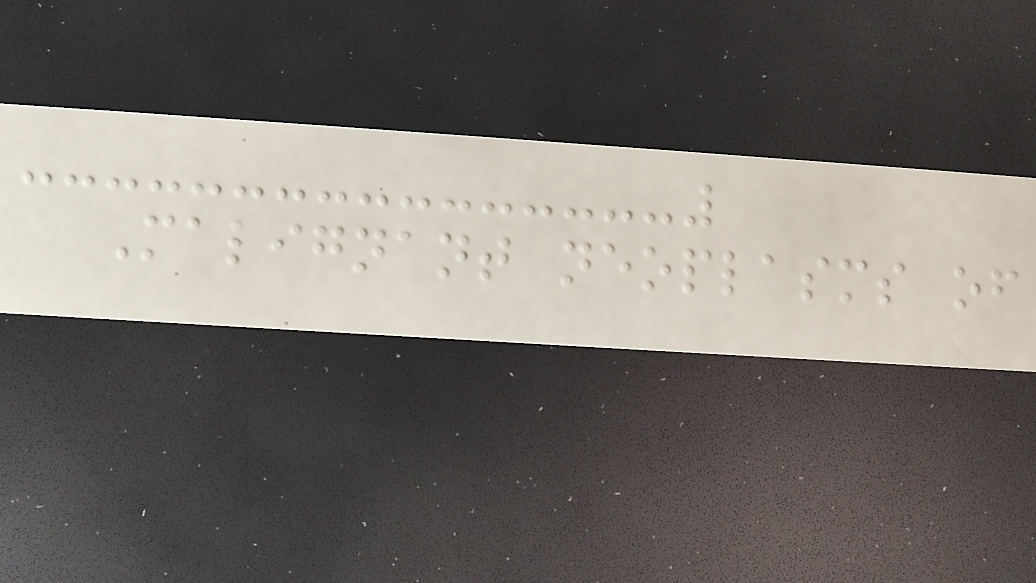Malignant neoplasms of
